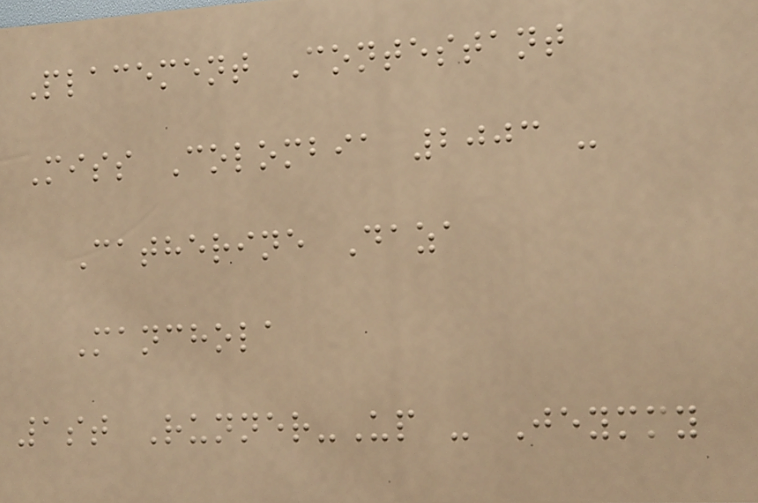Placement Contestant
Miss Colombia 2003 -
Catherine Daza
Manchola
1st Runner-Up - Jeymmy
